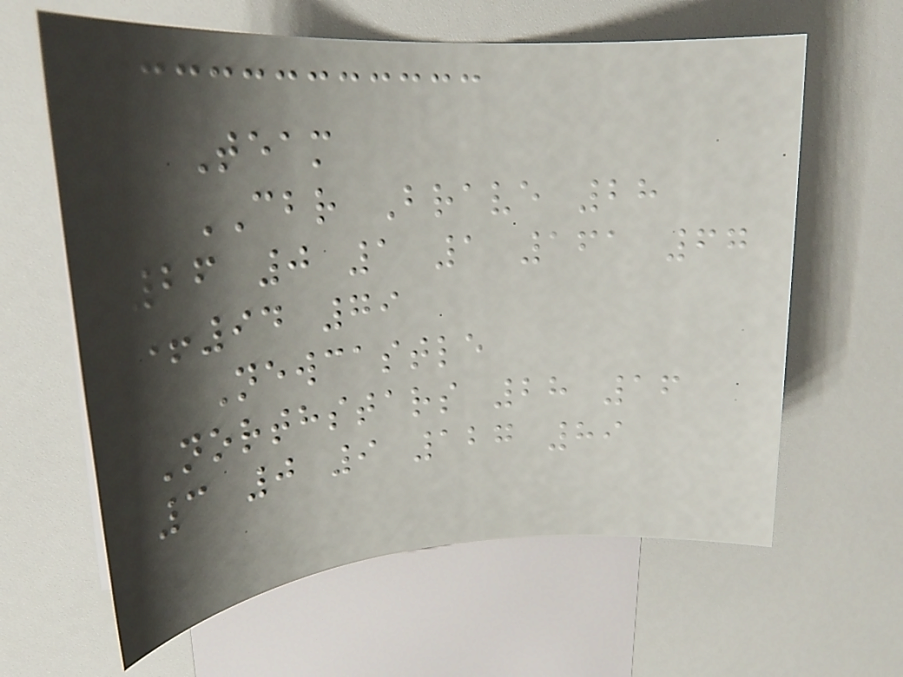Team
CBR Brave 28
26 0 1 1 161 67
+94 79
Newcastle
Northstars 28 16
3 0 9 127 89
